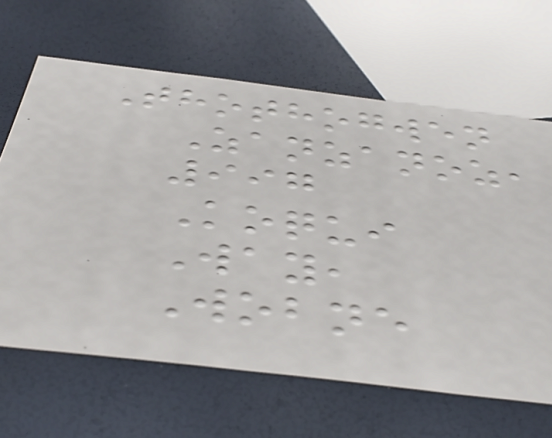Thothogwen
Zanzanoz,
997
Koqui
Way,
Wobne
